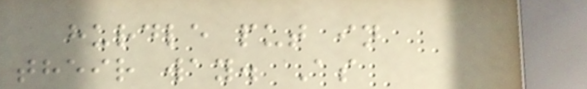hurdle put in
their way. As
